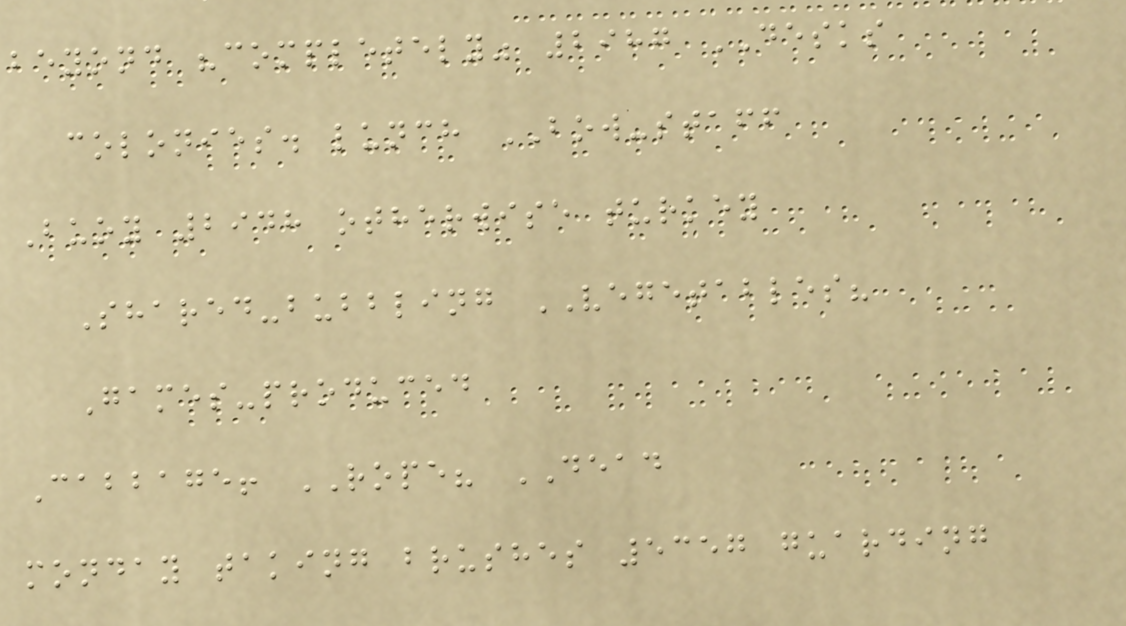beyond "completely" 2987 DESKS
colonies. lunch BOW-staff
Buoy 2948 otherwise turkey
Shared-bubbling VEGETABLES?
Games-produced
Cabbage! ROPE? DEAD
monday taking brushes 5357 guarding
